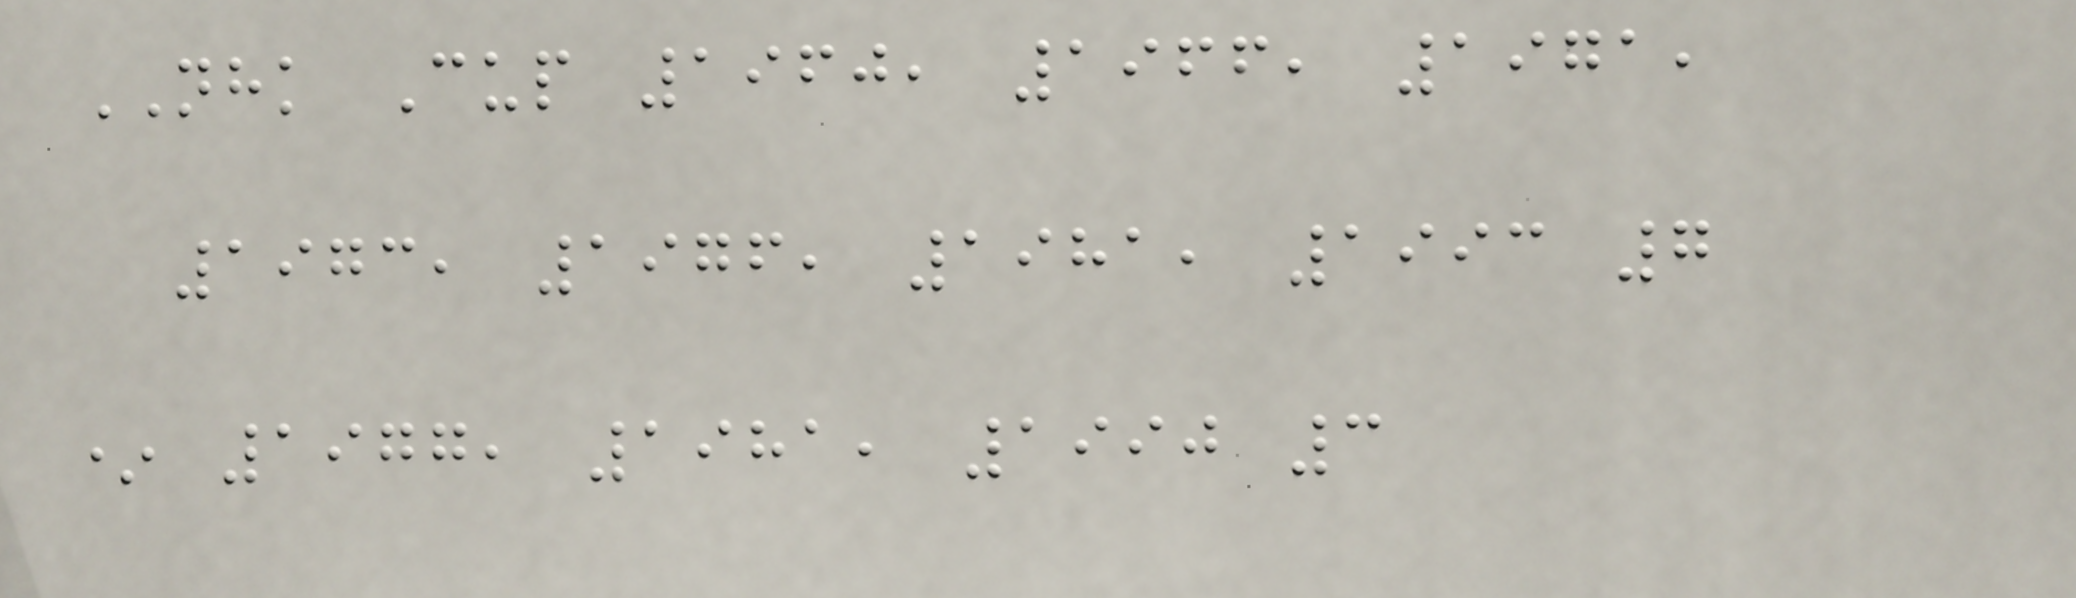NHK Cup 1960, 1966, 1971,
1973, 1976, 1981, 1993 7
* 1977, 1981, 1990 3
